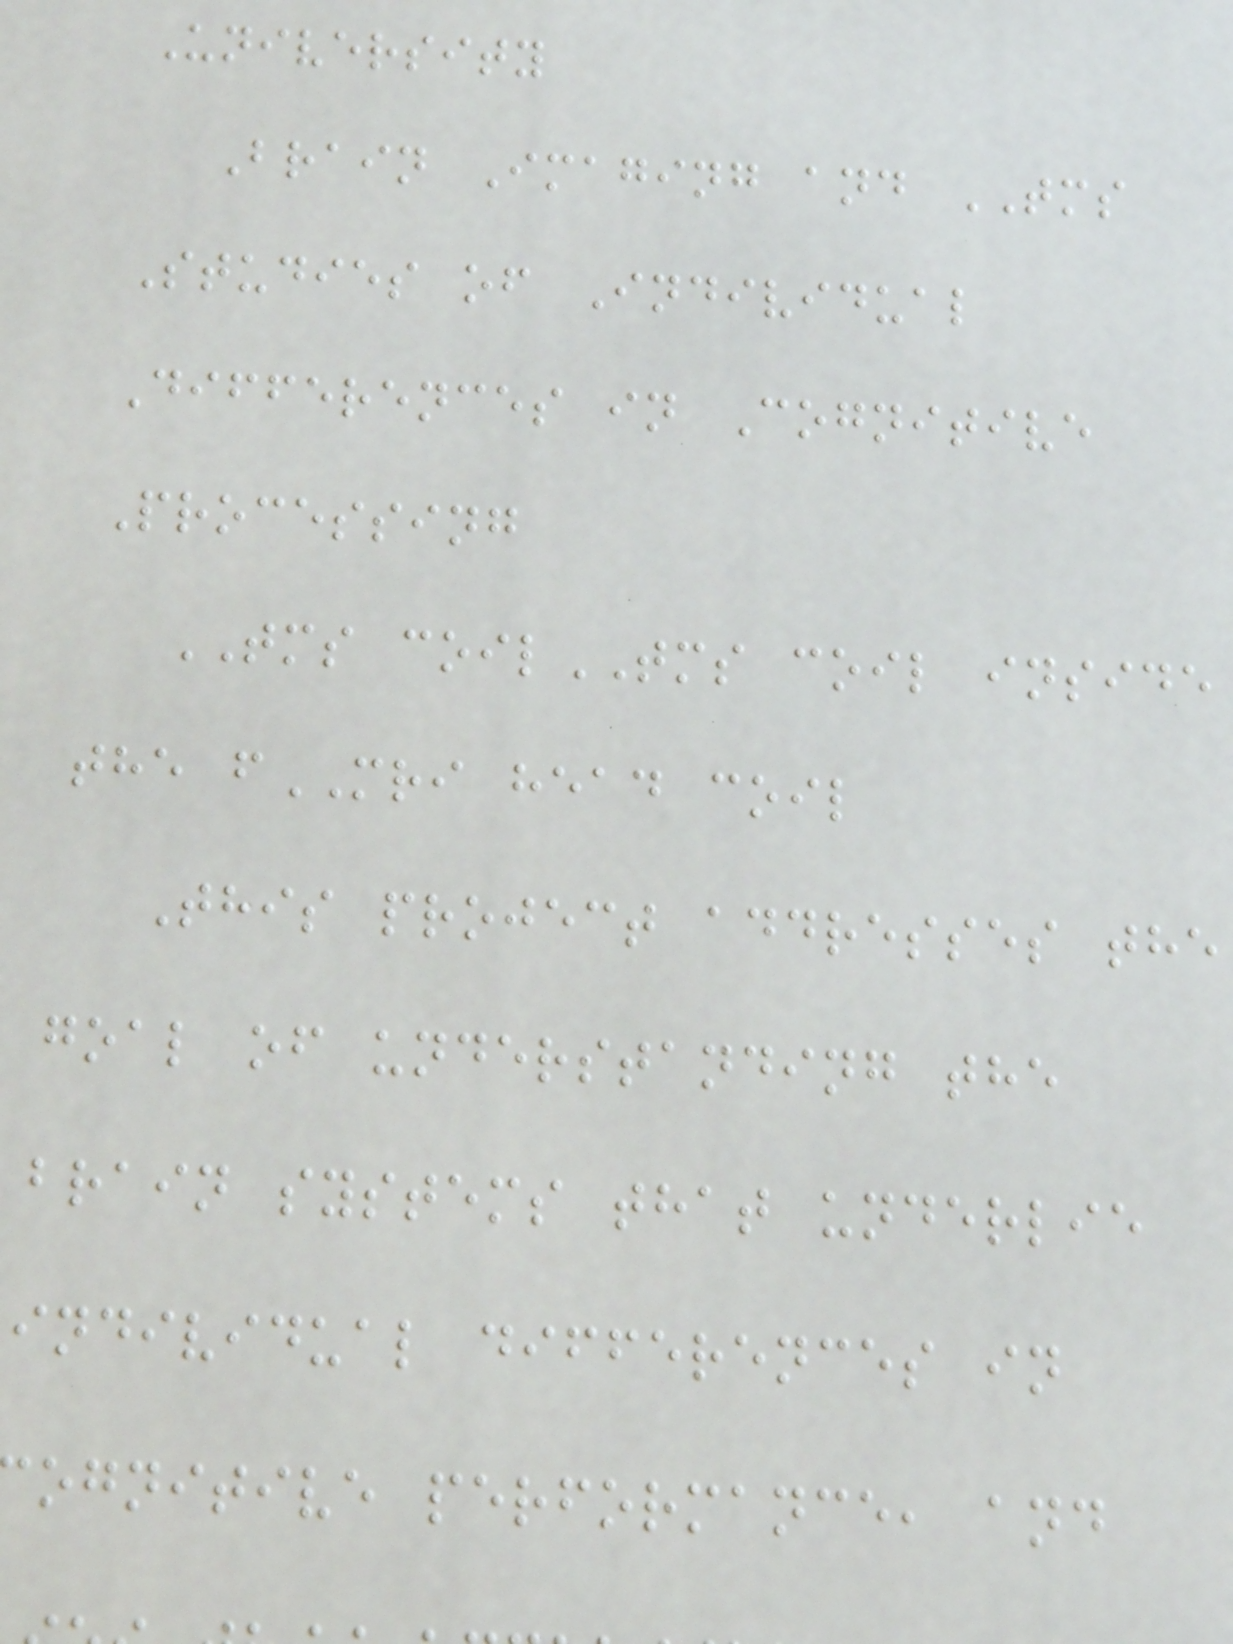University
Brain Imaging and TMS
Studies of Individual
Differences in Cognitive
Processing
TMS coilTMS coil inside
the fMRI head coil
This project addresses the
goal of understanding the
brain systems that underlie
individual differences in
ognitive performance, and
